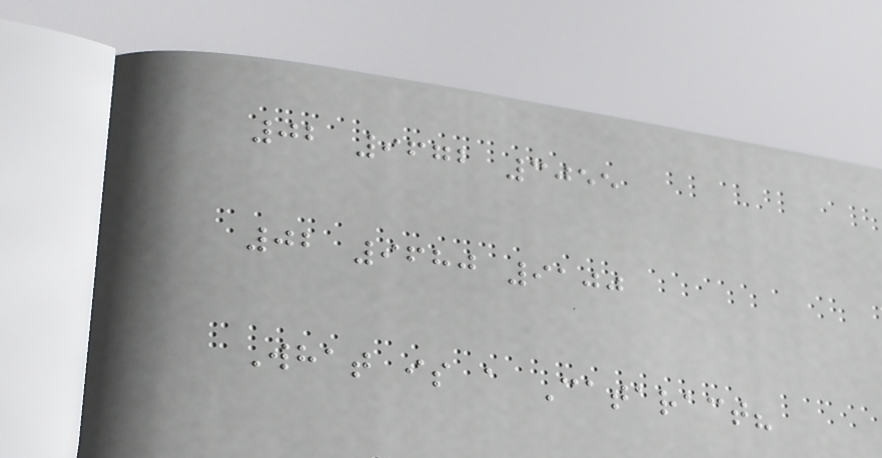02 9672 3055
02 9680 9100
What is a Cataract?
